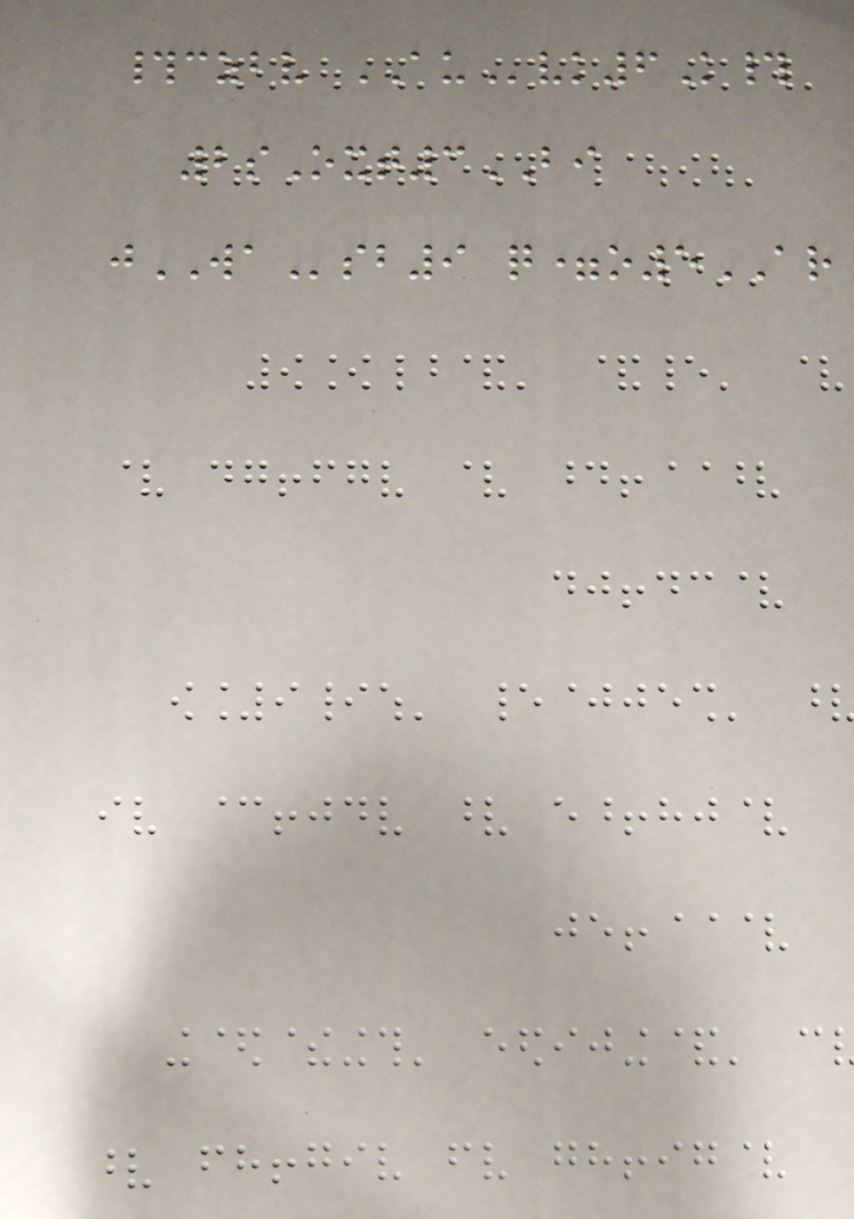#czbv AUvk6K#
2sOxt3BI
jWAsb9 q=o5AR
